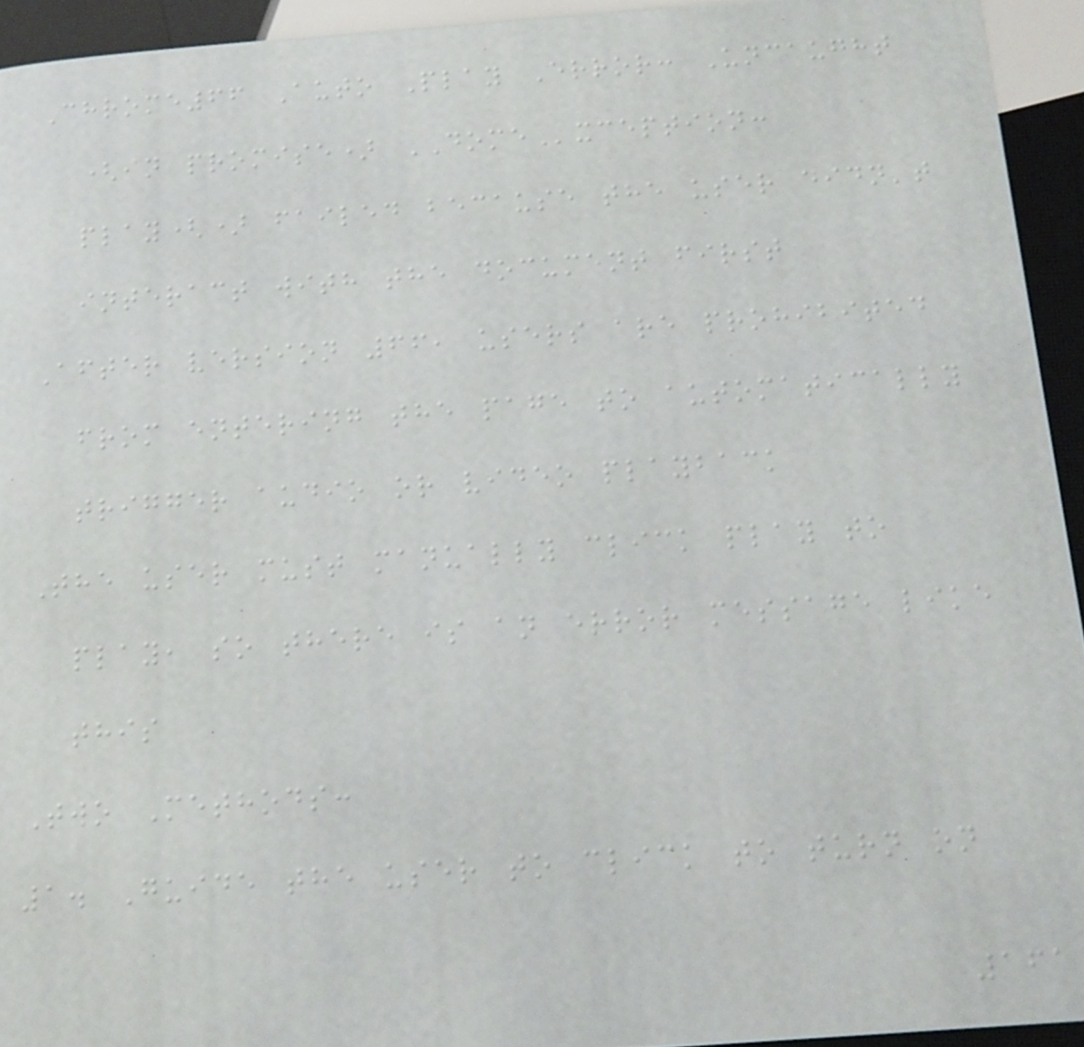Chrome66 Auto Play Error: Uncaught
(in promise) DOMException:
play() failed because the user didn't
interact with the document first
After version 66, users are prohibited
from entering the page to automatically
trigger audio or video playback
The user must manually click play to
play, so there is an error message like
this
Two Methods:
1. Guide the user to click to turn on
161
